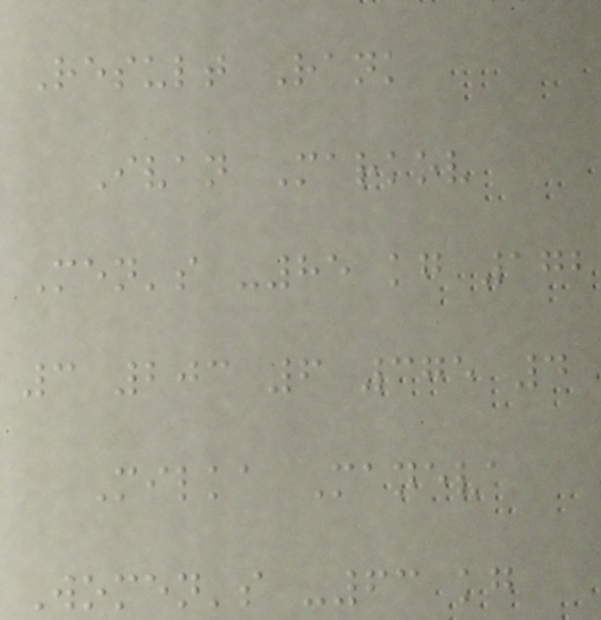Result Rank
Ivan Markov
Men's -85 kg 172
3 203 6 375 4
Milka Maneva
Women's -63 kg
